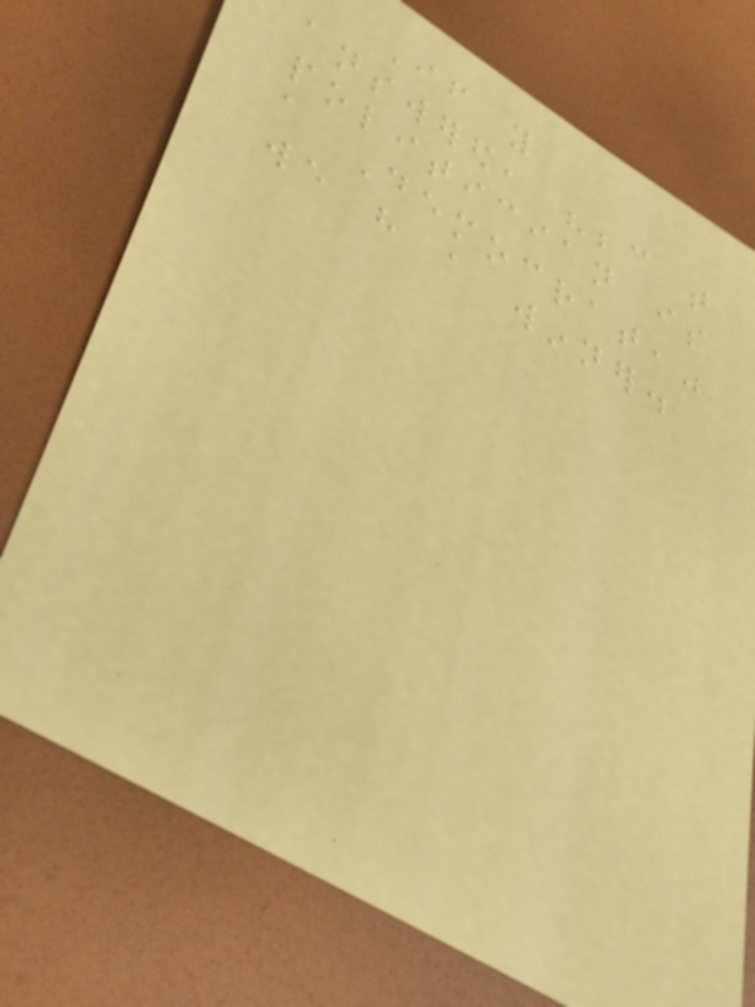If you
answered, "because that
politician is
a Democrat,"
we have a winner.
